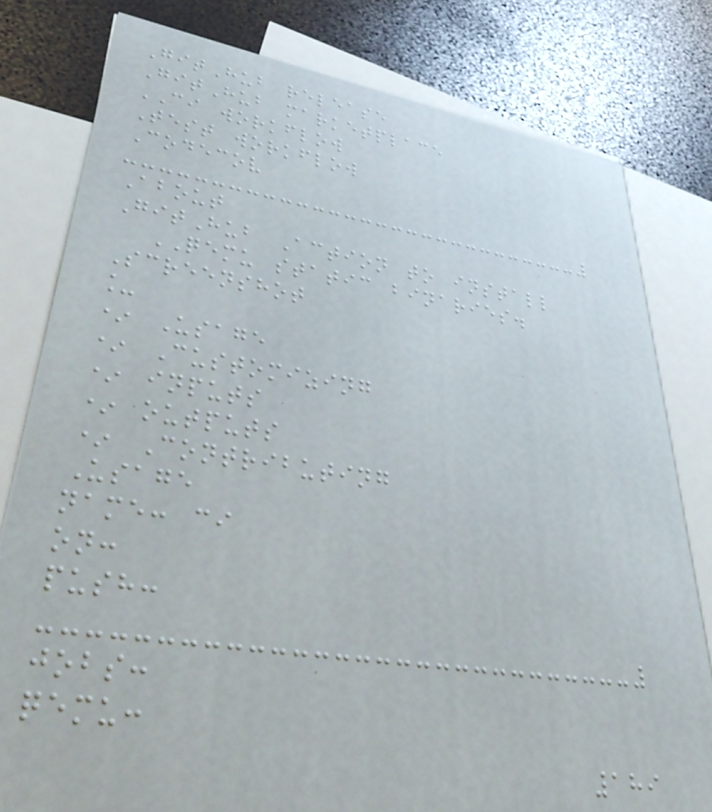GitHub release
GitHub marketplace
CI workflow
Test workflow
Codecov
About
GitHub Action to install
QEMU static binaries.
Screenshot
_
* Usage
* Customizing
* inputs
* outputs
* Contributing
Usage
name: ci
on:
push:
jobs:
qemu:
189
